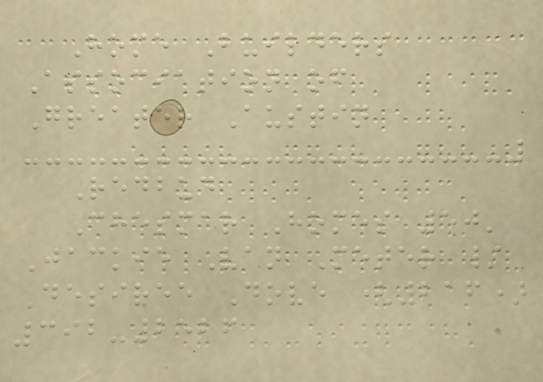Home Builders
Association of
Greater Austin
Redbud
Chesmar Homes 50'
Jackie Van Meter /
Desiree Dove (216)
392-2526
